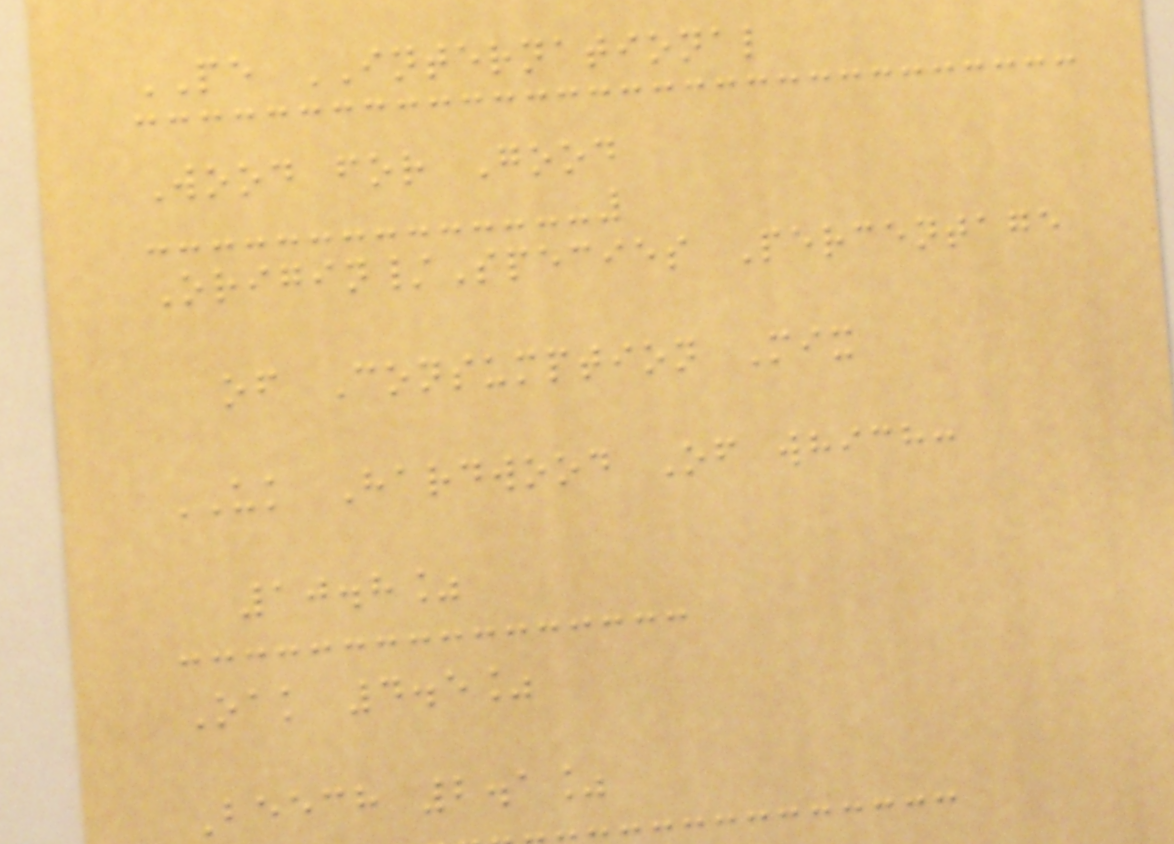PE INTERNATIONAL
Wood for Good
Origin/Species Percentage
of Consumption Mix
UK Hardwood Of which:
10.8%
Oak 4.5%
Beech 2.1%
